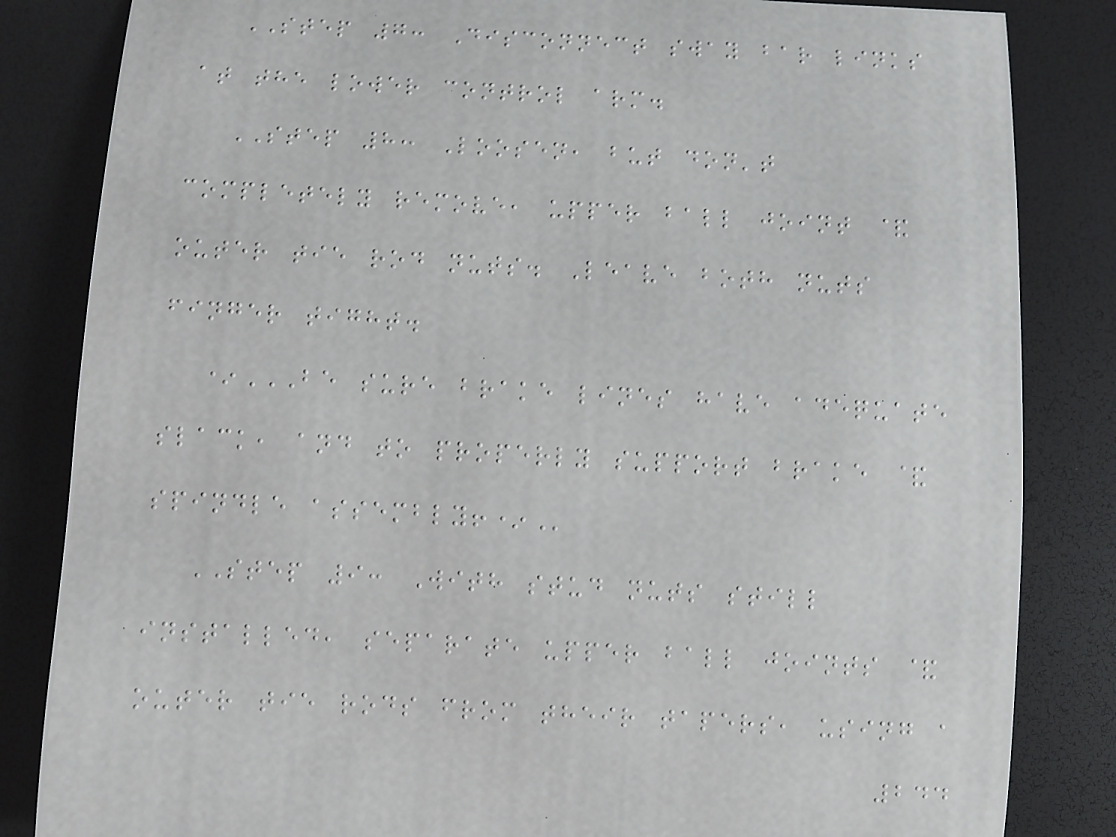STEP 7: Disconnect sway bar links
at the lower control arm.
STEP 8: Loosen, but don't
completely remove, upper ball joint &
outer tie rod nuts. Leave both nuts
finger tight.
*BE SURE BRAKE LINES HAVE ADEQUATE
SLACK, AND TO PROPERLY SUPPORT BRAKE &
SPINDLE ASSEMBLY!*
STEP 9: With stud nuts still
installed, separate upper ball joints &
outer tie rods from their tapers, using a
244
